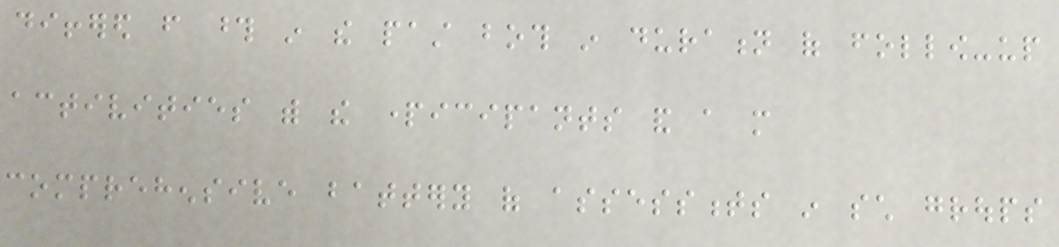differed from those in the past both in duration of follow-up
activities with the participants and a more
comprehensive battery of assessments in such groups
